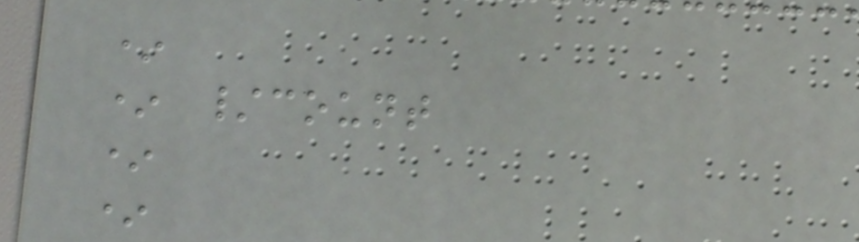*
* /count
*
*
